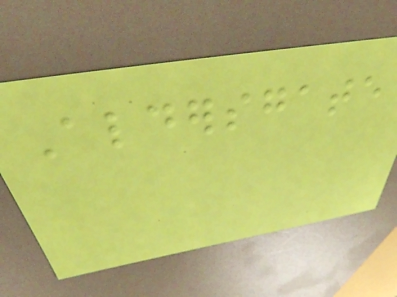Aldersgate
